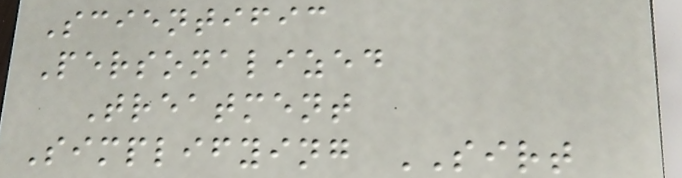Scientific
Personalized
Treatment
Simplifying SIRT
